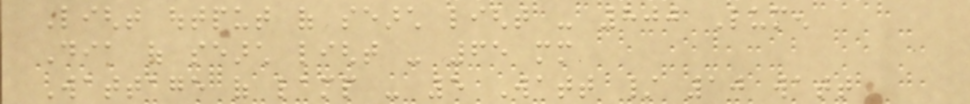Light output of search light - 800 Lumen
Dia of search light - 65 mm
Wattage of lamp - 5 Watt / 10 watt
